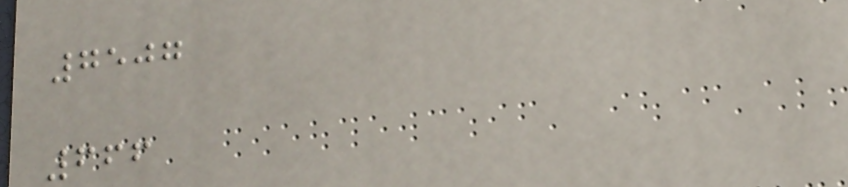7507
666
